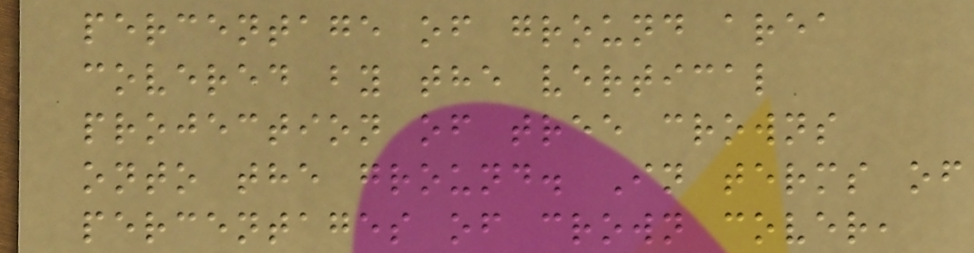percentage of ground area
covered by the vertical
projection of tree crowns
onto the ground. In terms of
percentages of crown cover,
